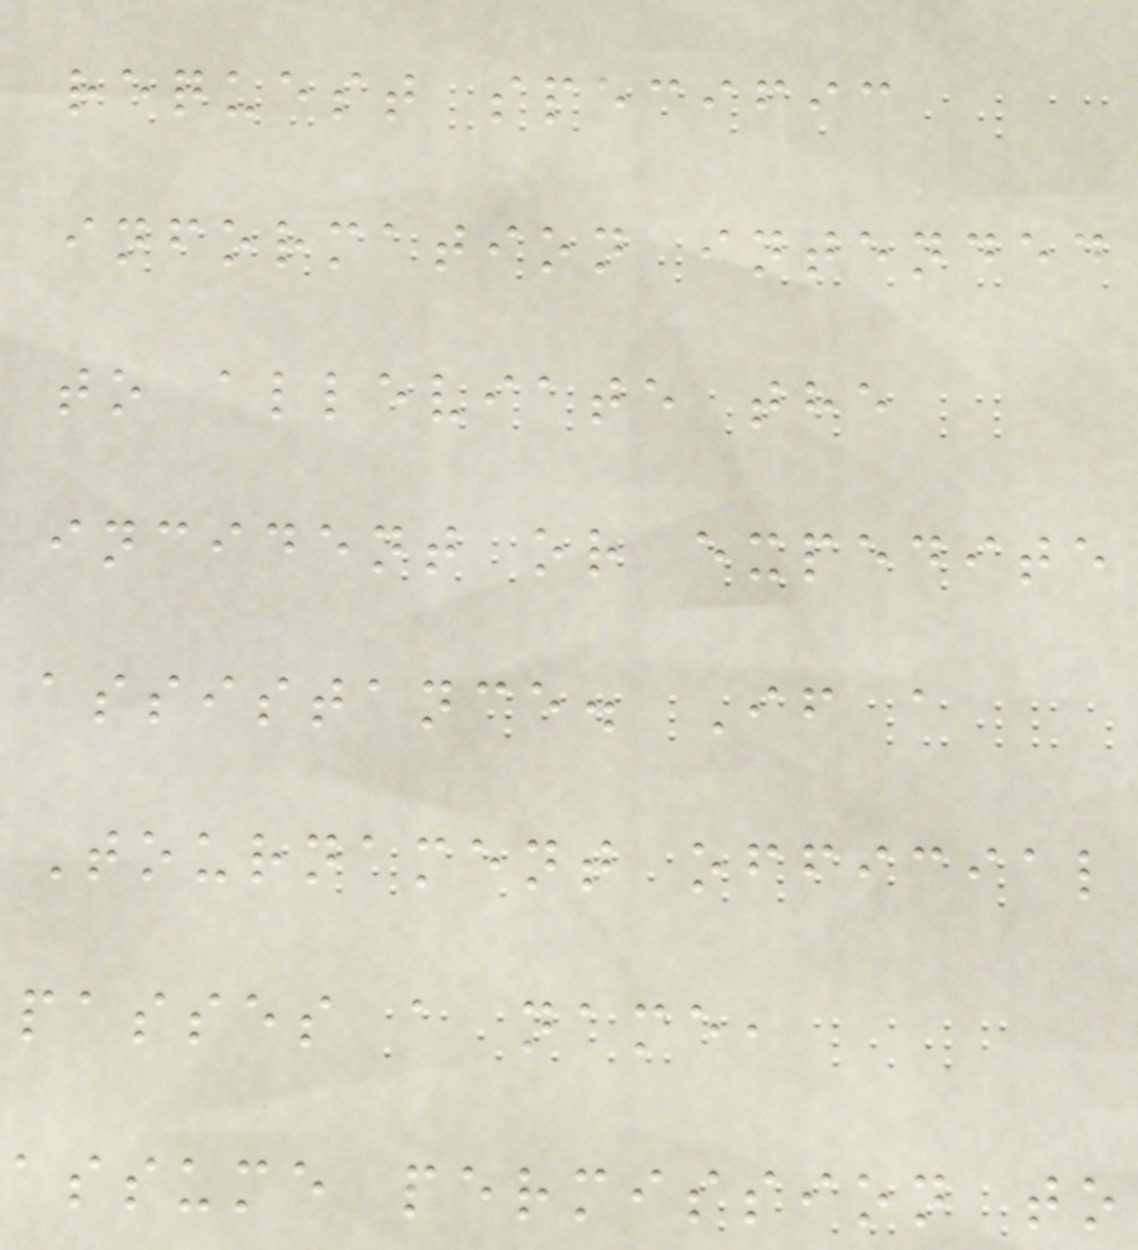request specific
information intended
to alleviate the
incident or expedite
assistance. If a
Tournament official
passes a name,
assume permission to
